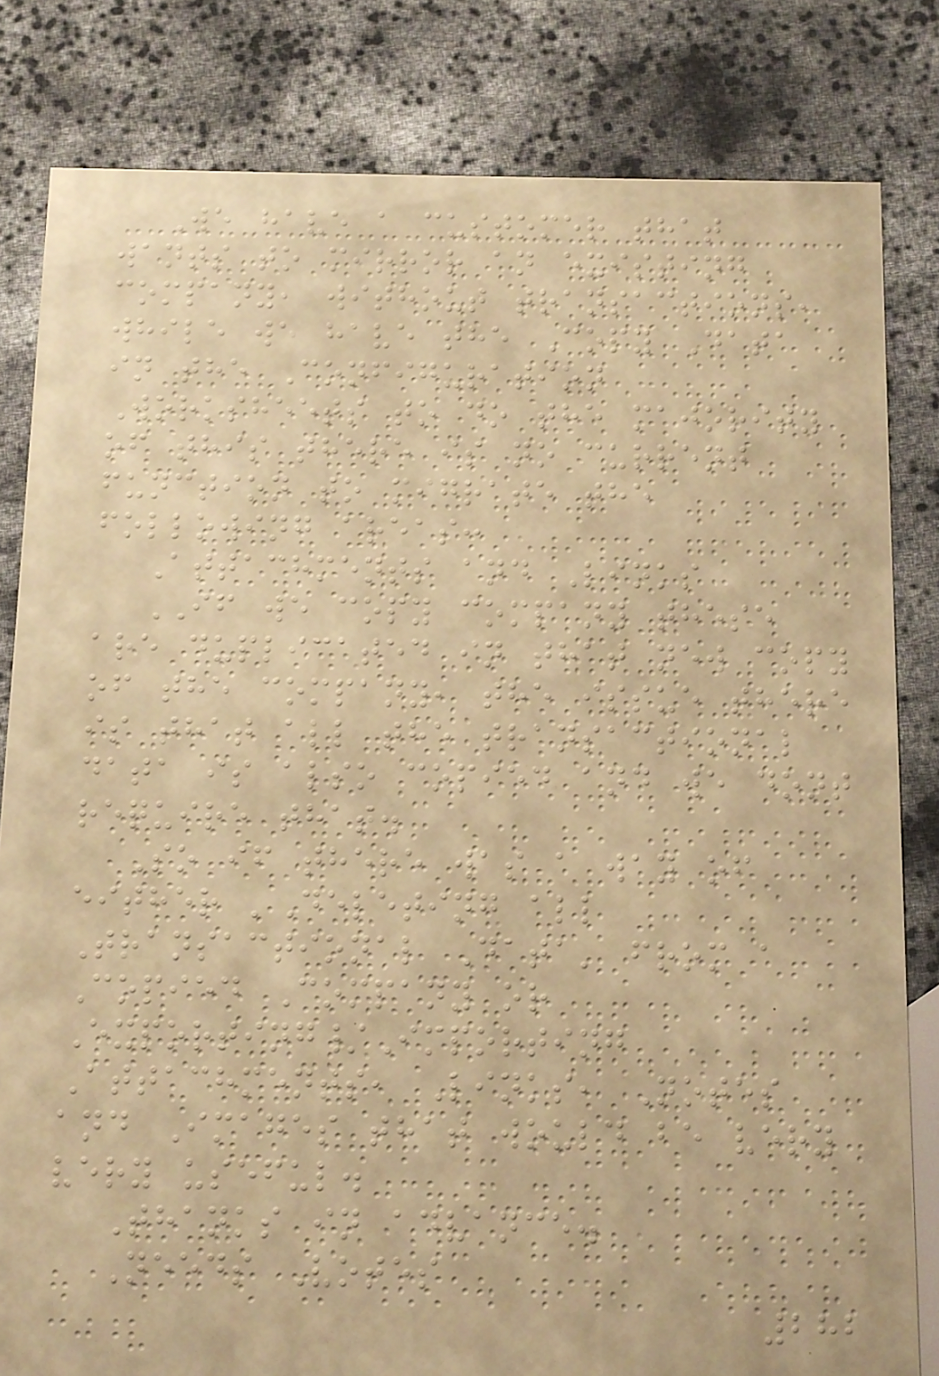We have a customer that
wants to mirror an existing
company, without transactions,
while we have the Copy Data
in the Configuration
Worksheets to do the majority
of this there is no current
function to migrate the
following areas:
Attachments and Links
IF we copy company these
are duplicated in that new copy
of the company, the issue there
is that all the transactional
data is also copied and we dont
require that.
So if there was a way of
either 'Deleting all
Transactional Data' from a
Copied Company or
Exporting/Importing
Attachments, Links, Notes
and Images that would be very
very useful.
Thanks in advance.
Needs Votes
282
